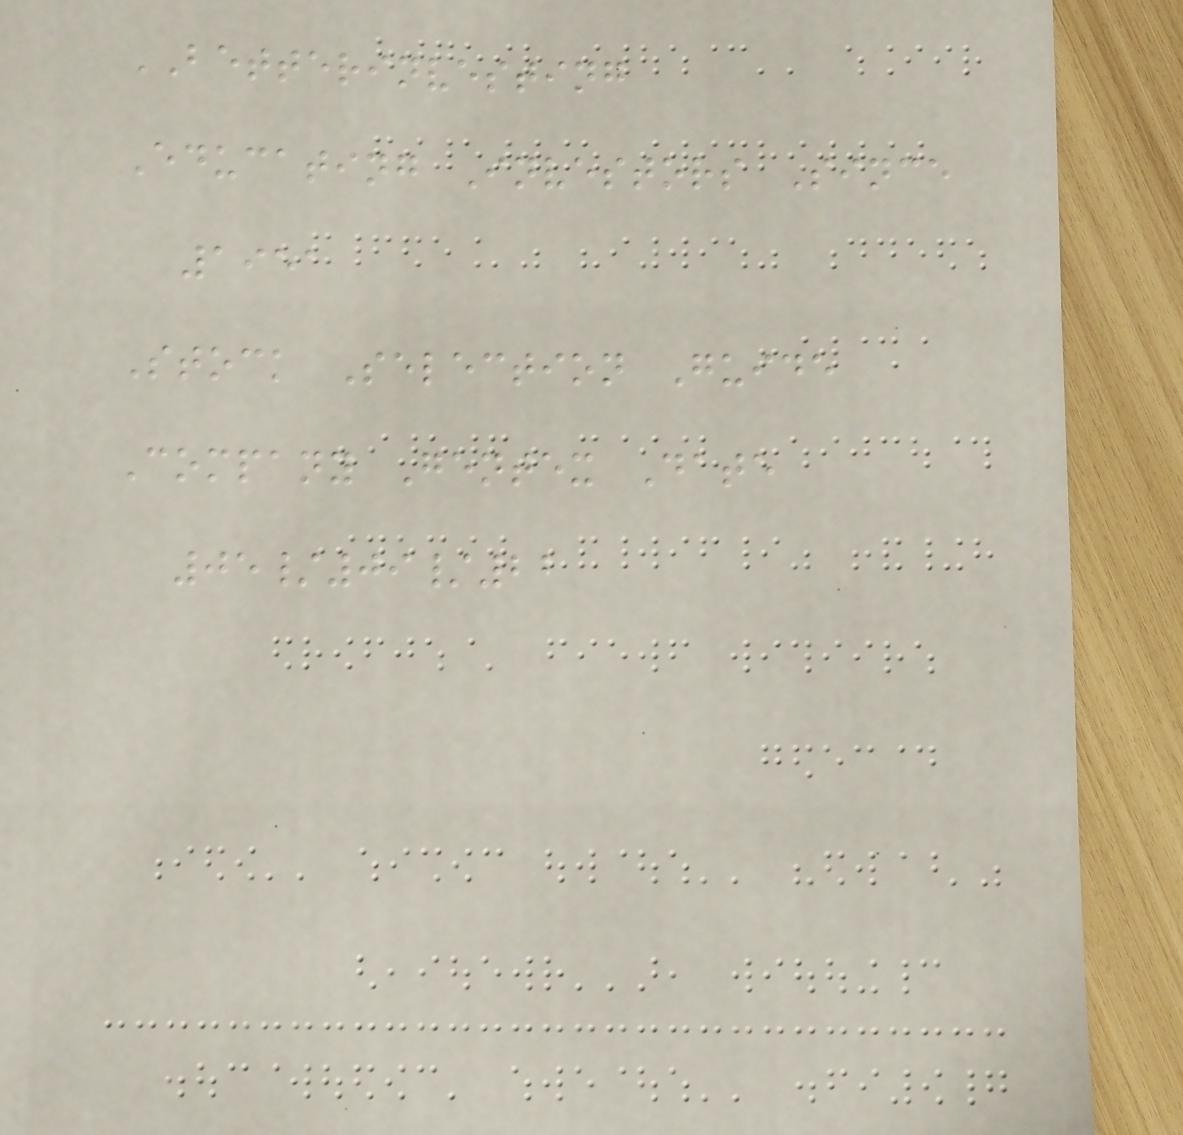BETTERINVESTING
Educating Investors Since
1951
Stock Selection Guide
Company Gentex Date
05/09/22
